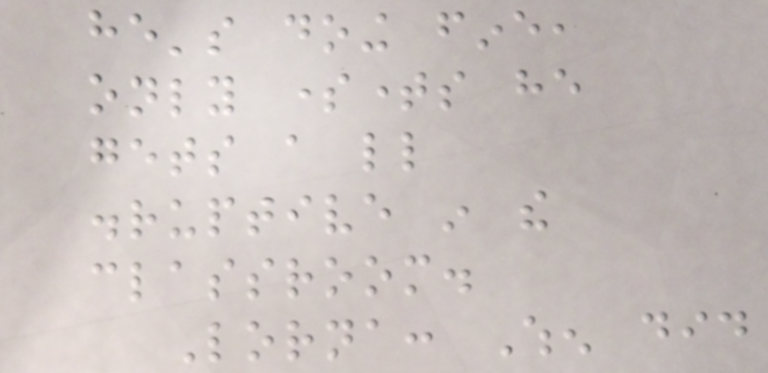he's doing fine,
only sometimes he
gets a little
disruptive in the
classroom.
Lorna: When did
